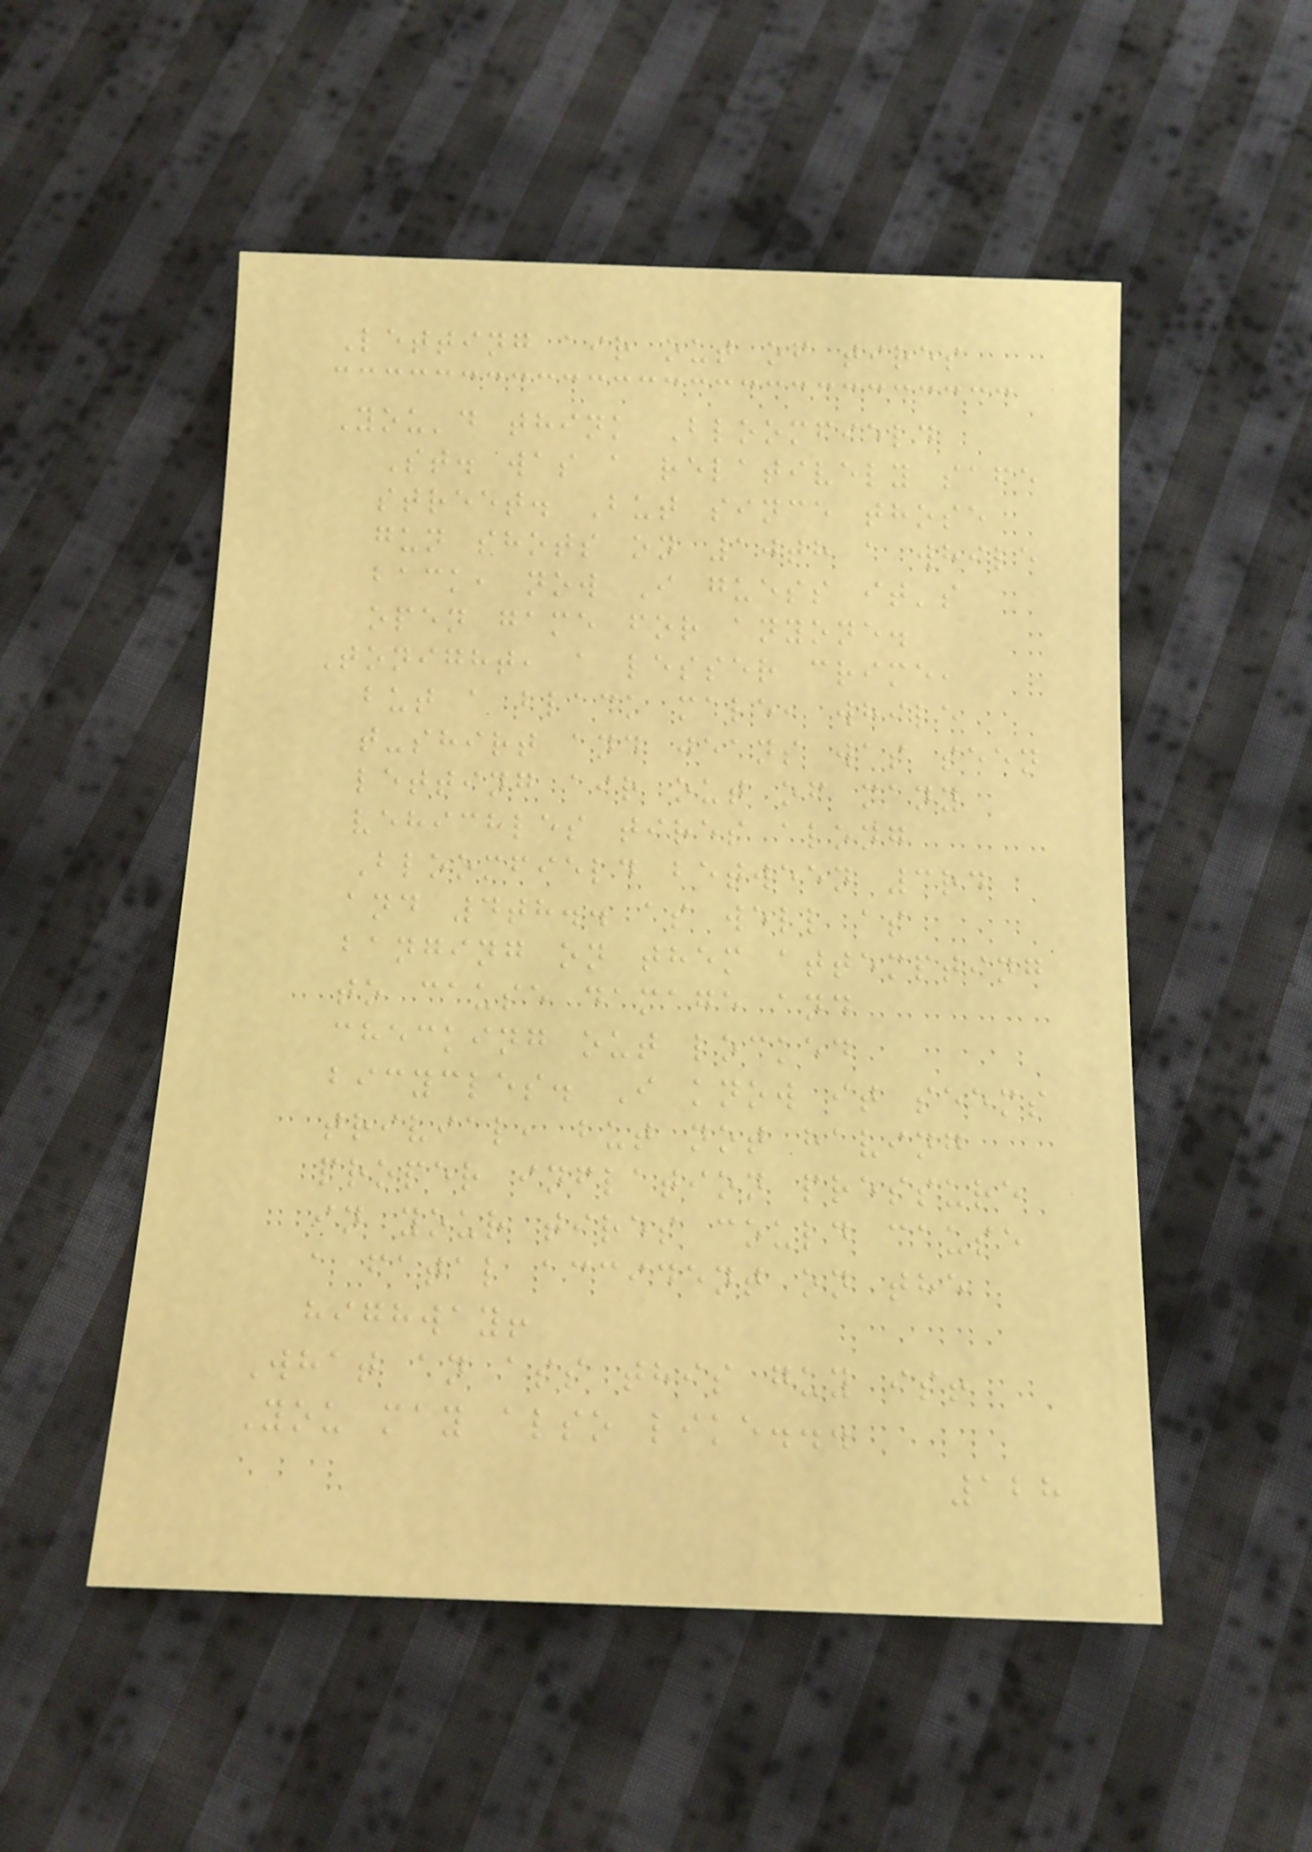Letting air out of tires
You'd think Bloomfield
St. was a relatively safe
street. But since those
gun shots on 10th a while
back, now I guess it's
open game for anyone.
Tonight, a lesser crime,
but a black male, while
t-shirt and jeans was seen
letting air out of many
vehichles tires along
Bloomfield between 3rd
and 4th.. as well as
banging on them attempting
to cause damage and
checking out locked
bicycles. I know it seems
trivial, but not having
proper inflation pressure
in your tires could cause
a fatal accident on the
highway!
What an ass this guy is!
You may also like...
128
